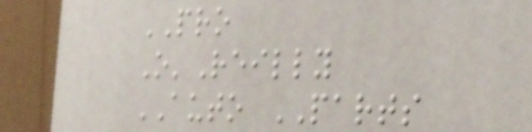PRO
O'Reilly
AUTO PARTS
